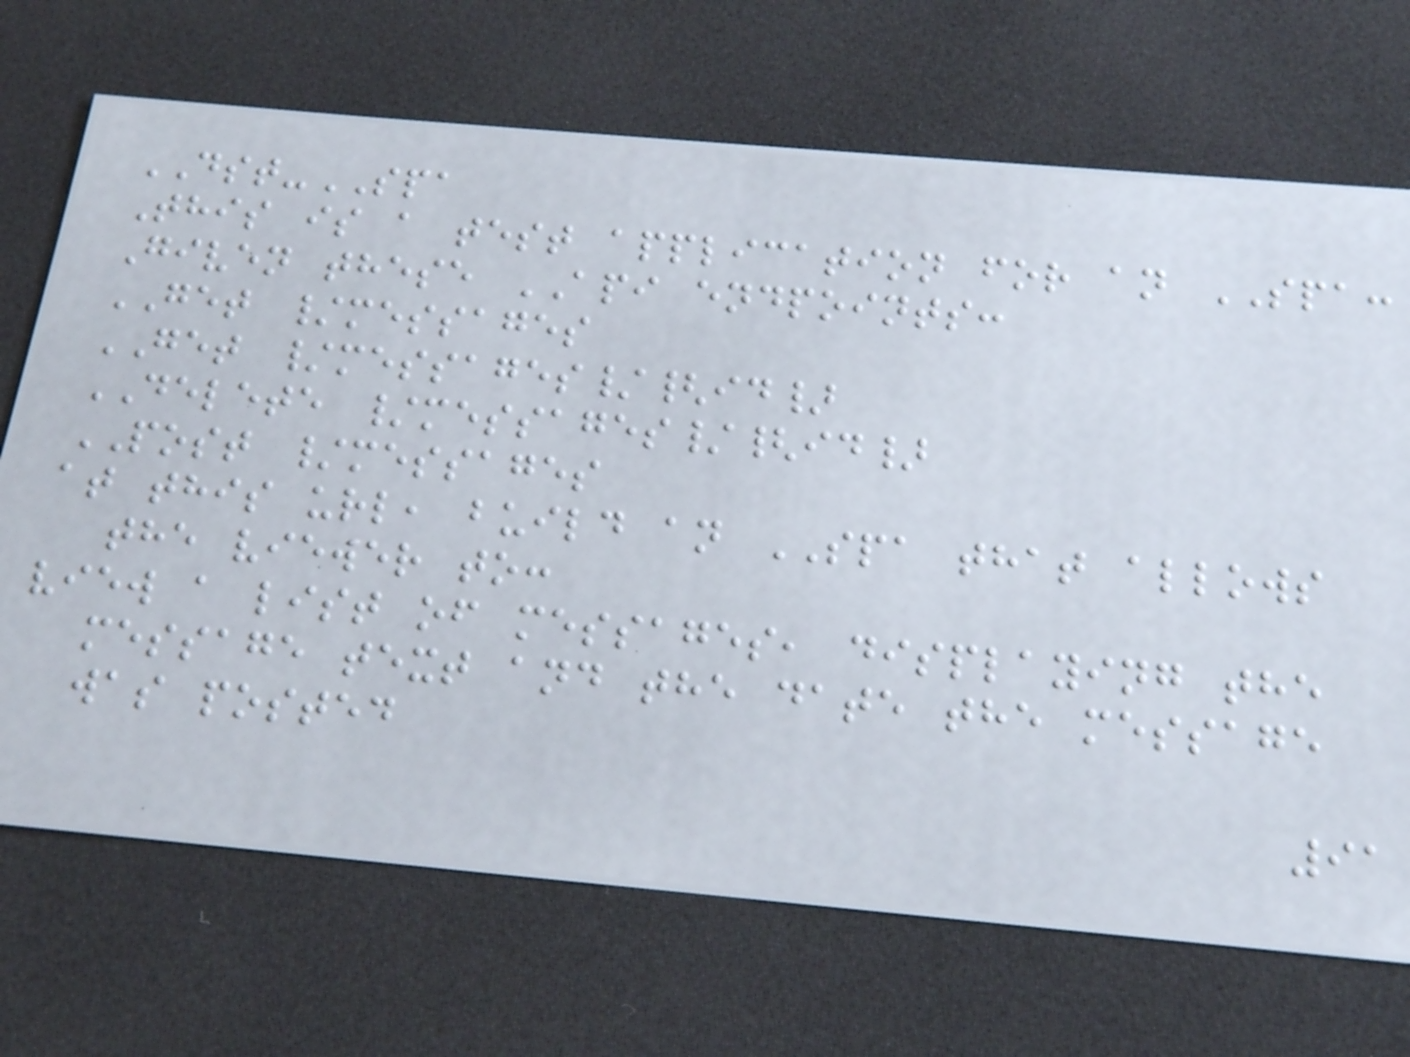DST-SPA
This is a test application for an SPA:
Given these API endpoints:
GET /messages
GET /messages/{id}
DELETE /messages/{id}
POST /messages
at this url, build an SPA that allows
the viewer to:
view a list of messages, displaying the
message text and the date the message
was posted
91
